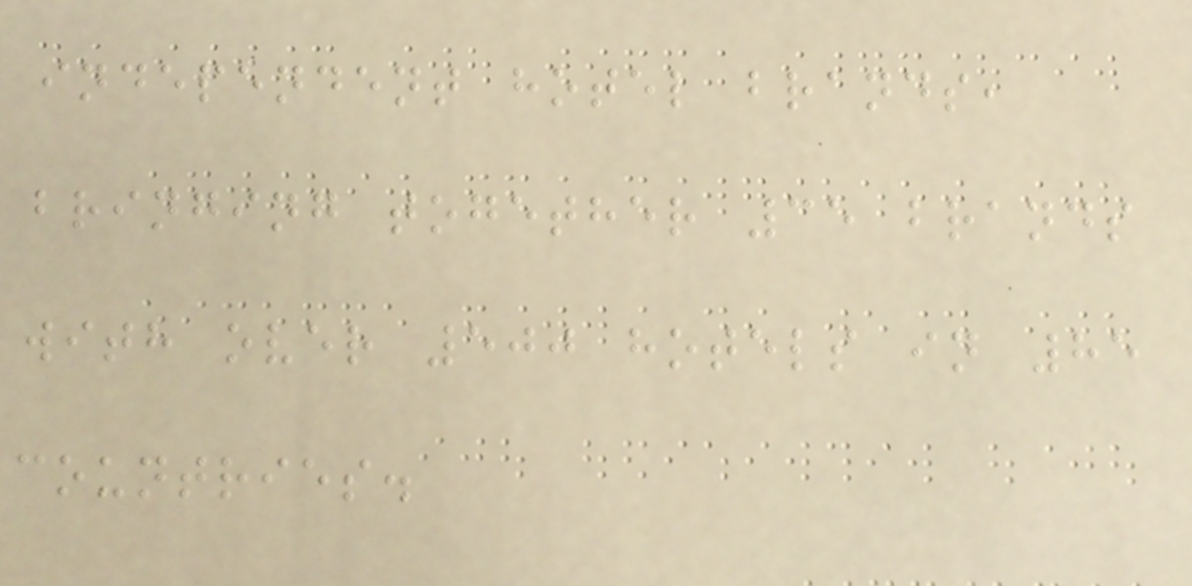independent hotel brands,
bringing together 35 brands
with over 500 hotels in 85
countries.
